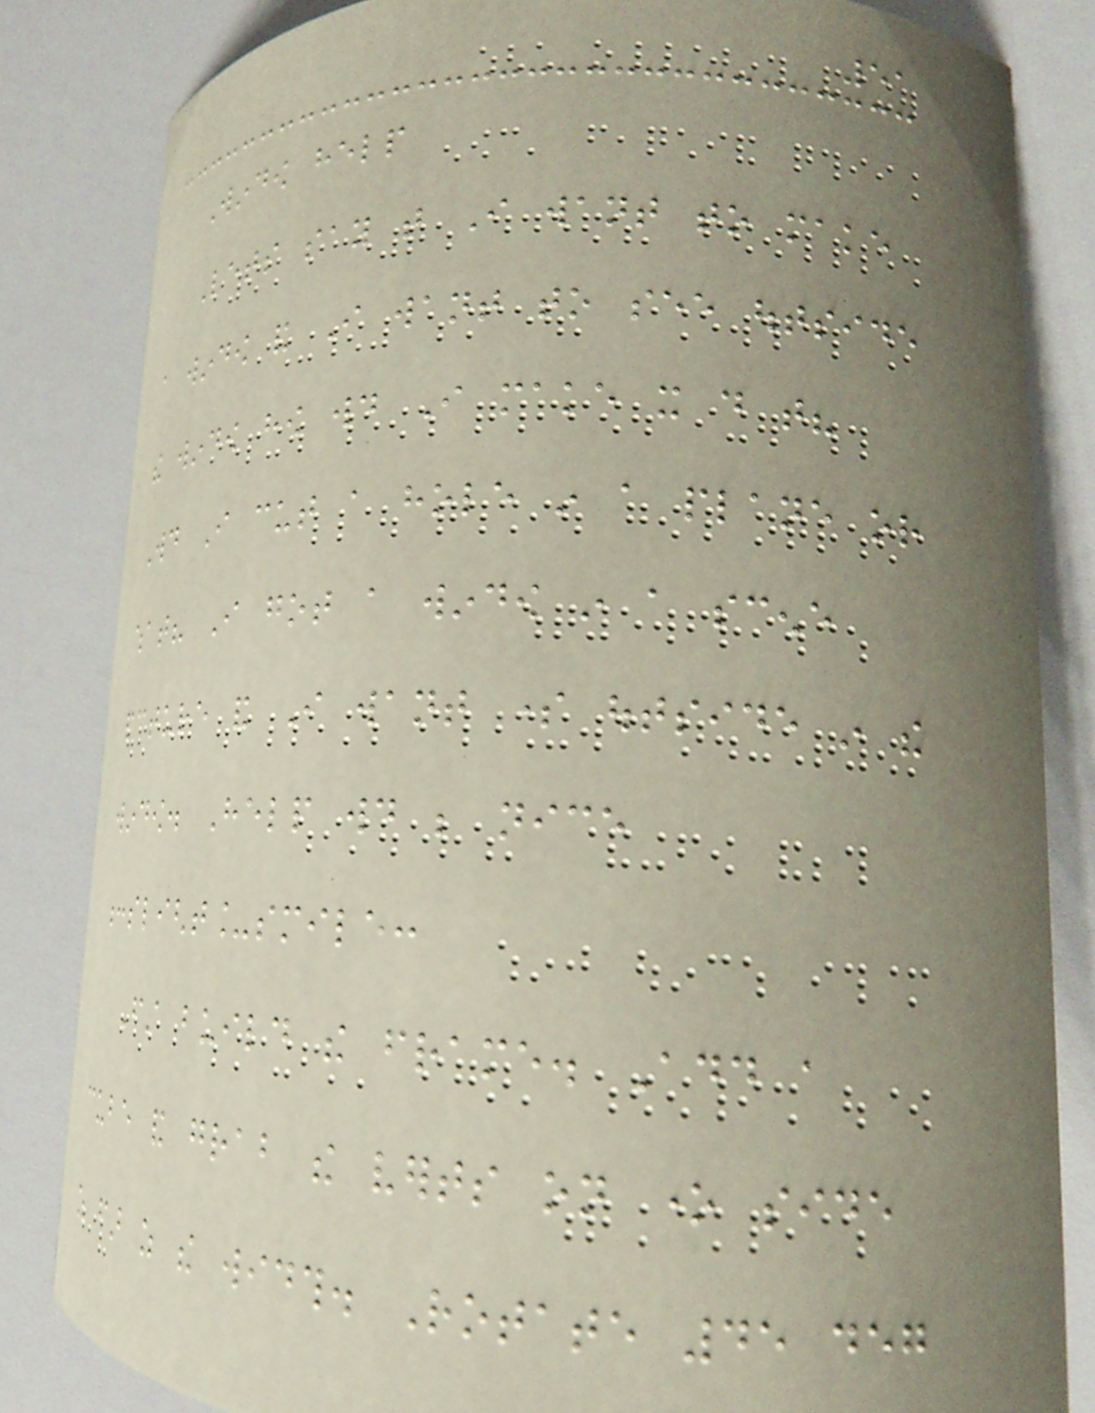51
Window help
Lets say that I want to make
a window and I want to see outside
the window how would I make it do that?
Would I cut a hole in a plane or
what? I got a window in a scene
pcture and I want some outside in the
window. Help would be nice
:slight_smile:
First build the frame. Add a
cube and grab the verts on one side
as far as the width. Rotate 45 deg
